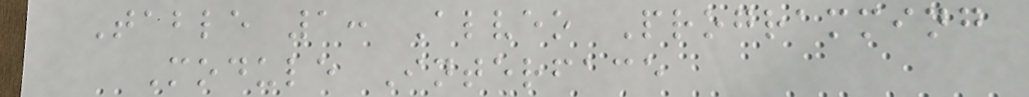Table 1: Alveo Programming
Module Interface
